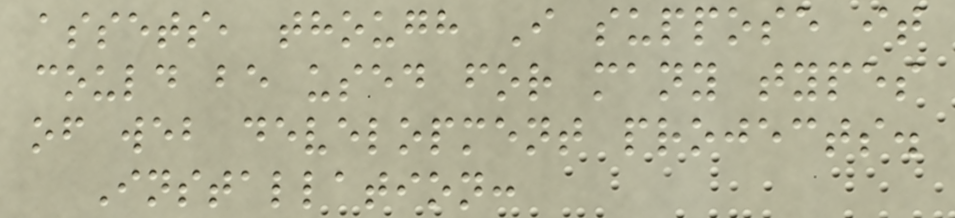assets, though I suppose it
could be used for many types
of web development projects.
Installation:
